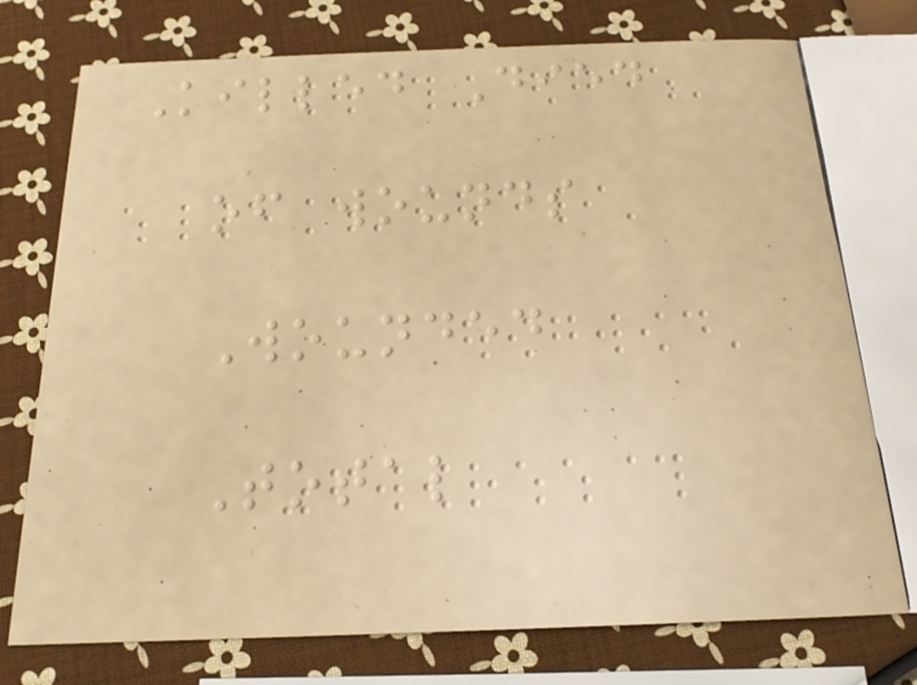Killed Died
of wounds
Wounded
Total
